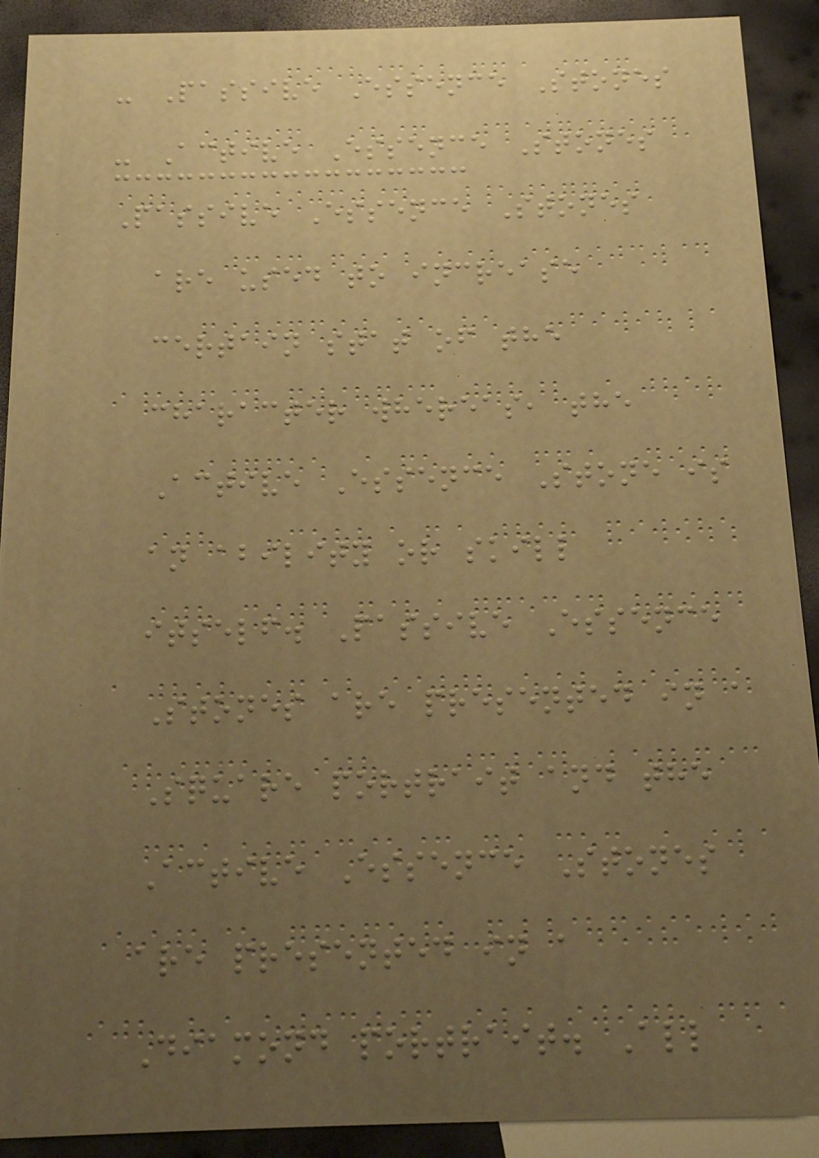- Passive Essence Stones
- Active Essence Stones
Passive Essence Stones
are used to increase
certain stat of the
character whereas, the
Active Essence Stone is
an ability or skill
itself. Passive Essence
Stones are presented in a
Square portrait and the
Active Essence Stones
are presented in a
Diamond portrait. All
